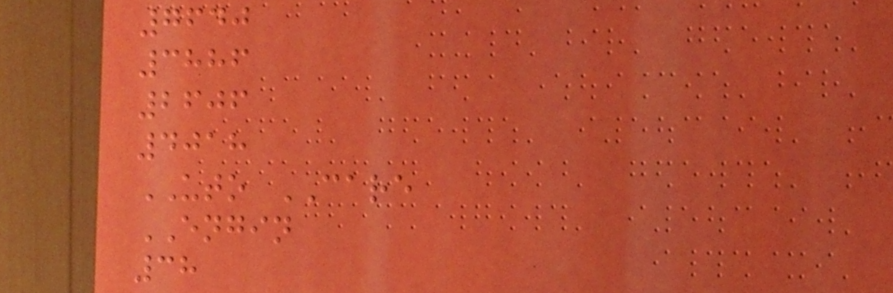7640
3886
2606
4018
UTO CARE
ENGIN
38
